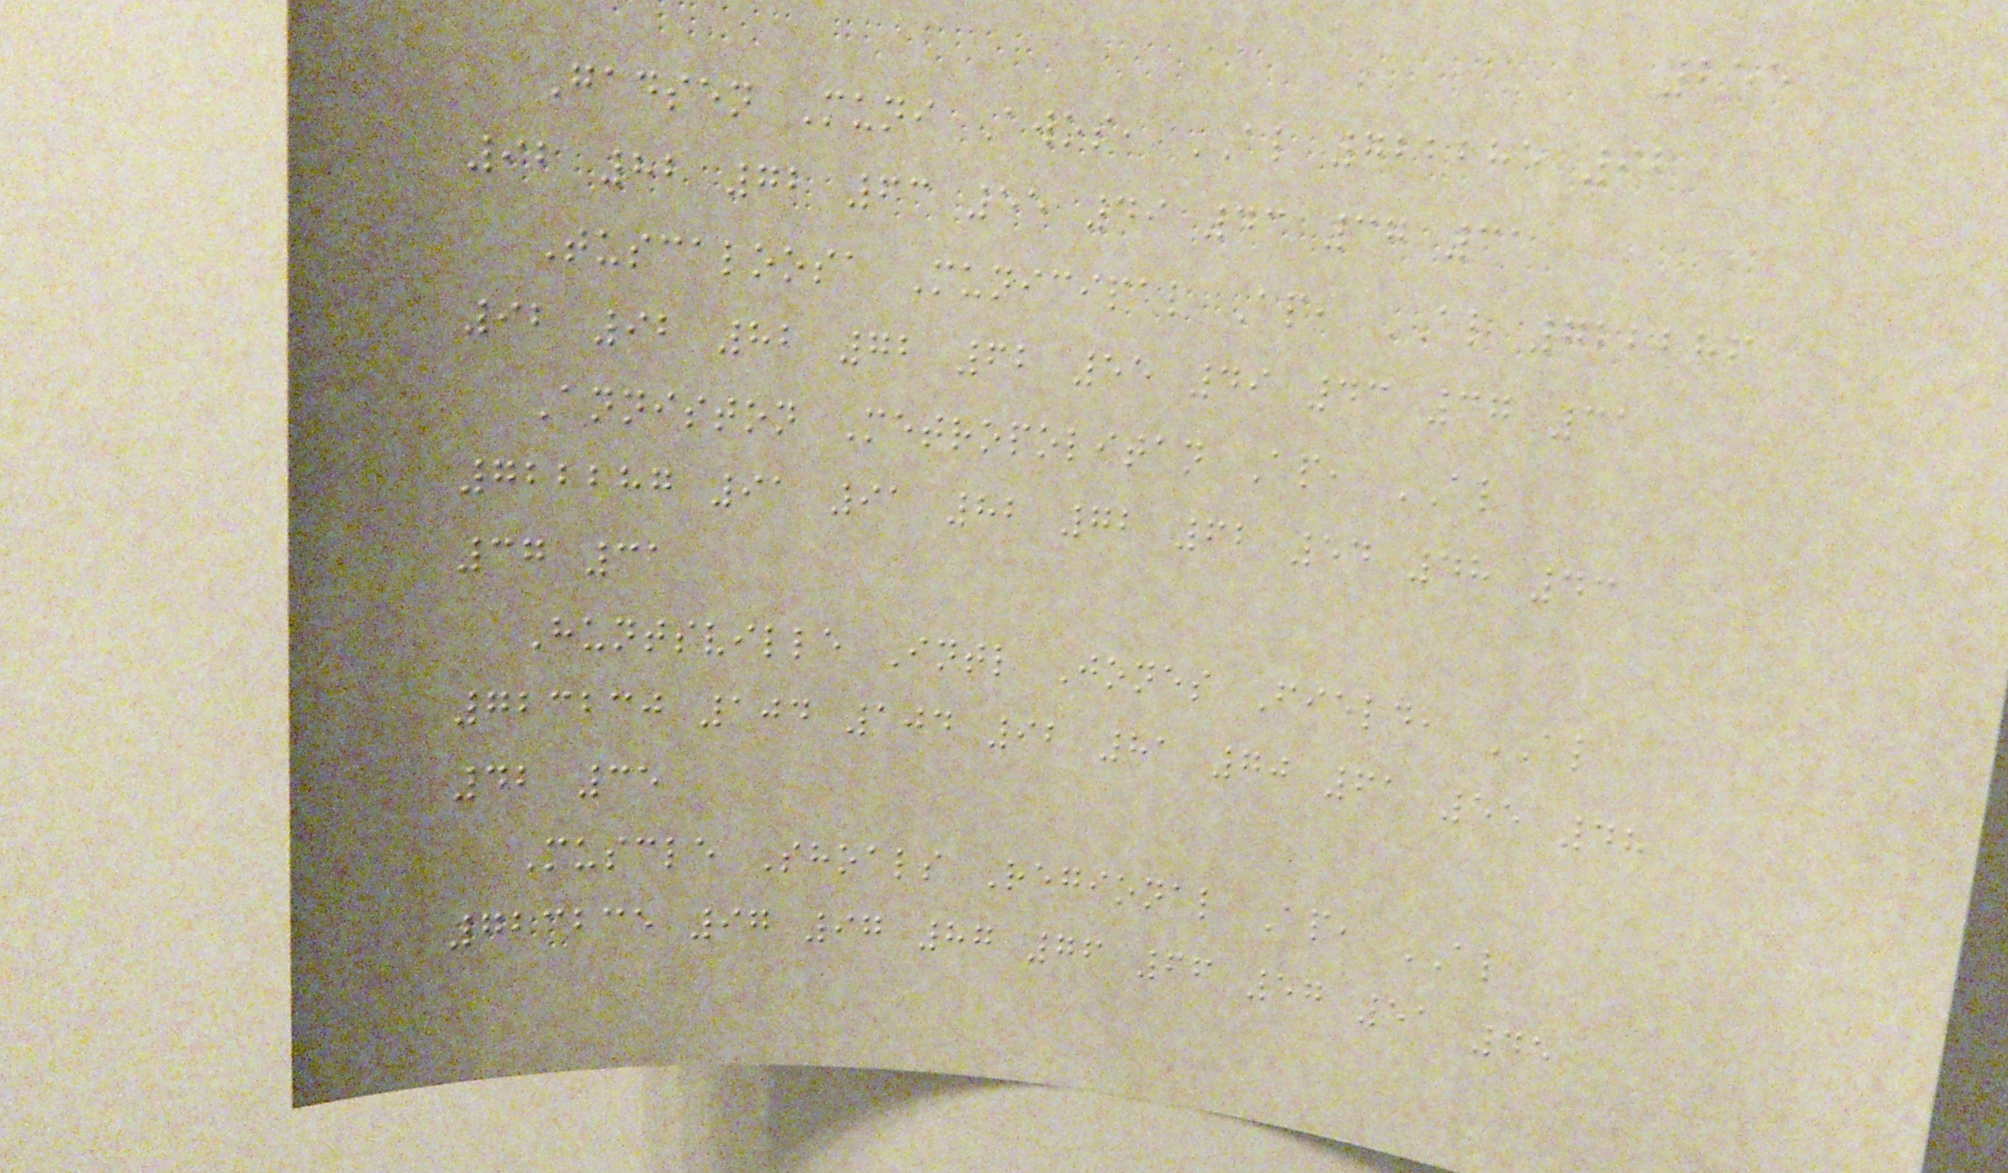255
Gadsen Muni Awos, AL 722285 92
92 82 72 63 55 49 43 37 31
Tuscaloosa Municipal Ap, AL 722286
92 92 82 72 62 55 49 43 37 31
Anniston Metropolitan Ap, AL
722287 91 91 82 72 62 54 48 43
37 31
Huntsville Intl Jones Field, AL
723230 104 104 92 81 70 61 55 48
42 35
Muscle Shoals Regional Ap, AL
723235 97 97 87 76 66 57 51 45
